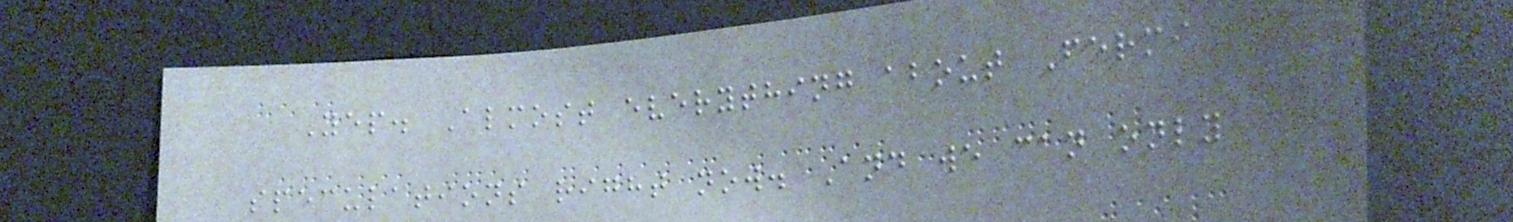Yep. Almost everything about Fermi is
speculations right now. And we can only
